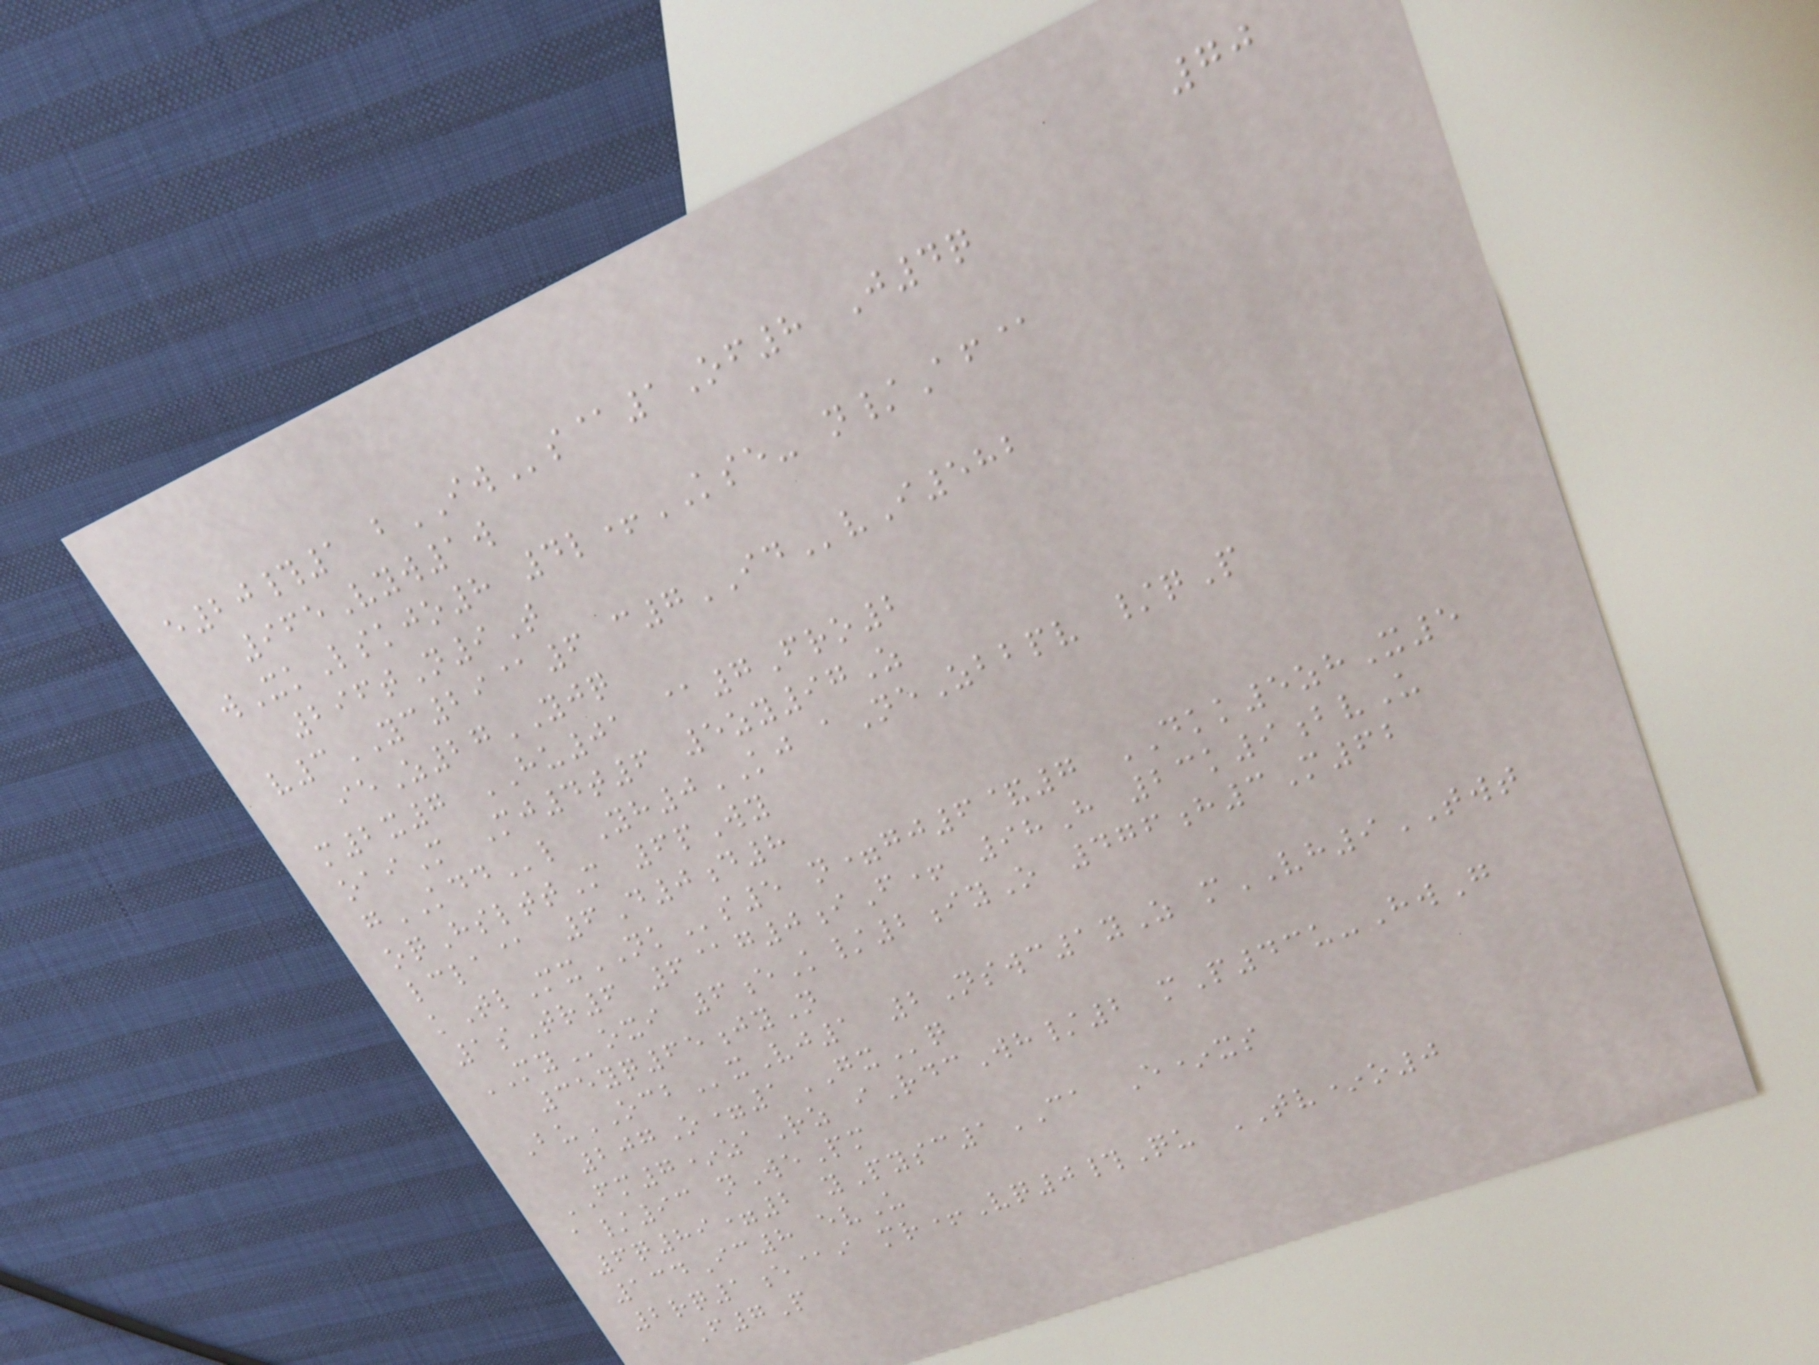70
e20#1 bIWs@1Of8 J4q
965Vyw1w
wXkLskjo8 4l+KSE- n/Af@
296tN9T
v3YC29@6 c7IDvI582
ieZ27YJQ
m2x7 HU01 @7Fro2
oaiM Mj4t6 5zy97Z
gKDDl Yh0KJ aNeZbbpv /qP
oqHslttM 6pWy
lcla@ 6D0d8
kTlMxNKs5 n=gj6&7 DKK5zhX5
1sTr6 6@g0iF+ 98H 23k9bvU
MYoxi 6eK/2iyO 476h3M62
35yq65jyN
BuOCBxVj1 2Nswc1yZ mVH9TWT
207O=1GXq
FM7*zaRz iRdcWh/2 mP43u-HwG
a/93 nWePm
6q89=2 yPysc1CA E*xs
134Ic8 evU
2rq1e@i mr+Vq0#Qu TV*o0
F7P
